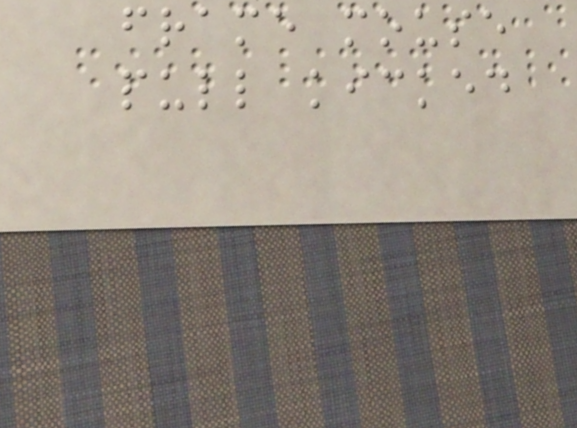frame mouse
pull kicked
